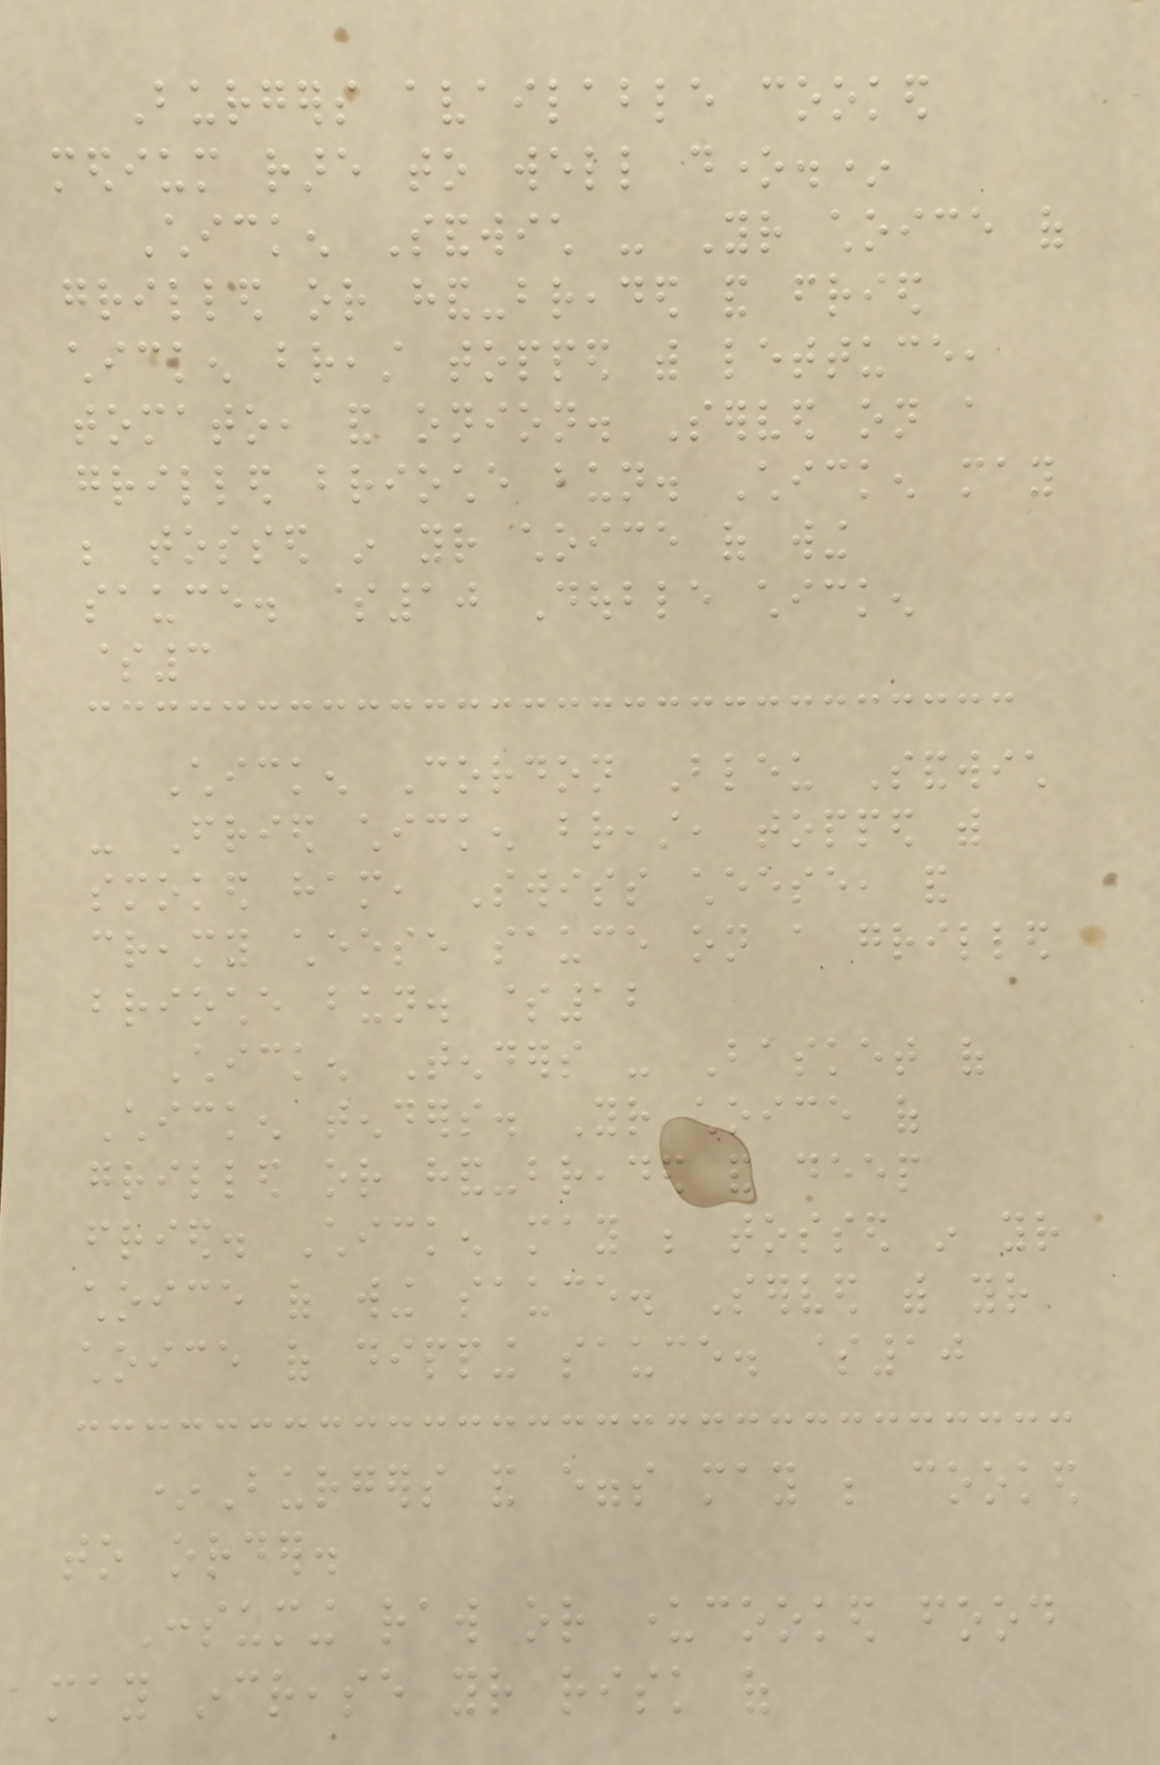Burgers available cooked
medium rare to well done.*
Chicken Sandwich - Your choice of
grilled or hand-breaded and fried
chicken breast topped with lettuce,
tomato, and onion. Served on a
grilled brioche bun. Chicken may
be tossed in your choice of wing
sauce. $10 Double chicken
$3
Chicken Cordon Bleu Sandwich
- Fried chicken breast, topped with
smoked ham, Swiss cheese, and
creamy cheese sauce on a grilled
brioche bun. $12
Chicken Tenders - Basket of
Chicken tenders. Your choice of
grilled or hand-breaded and deep
fried. Chicken may be tossed in your
choice of wing sauce. Served with your
choice of dipping sauce. $10
*Burgers and eggs may be cooked
to order.
Consuming raw or undercooked food
may increase your risk of
